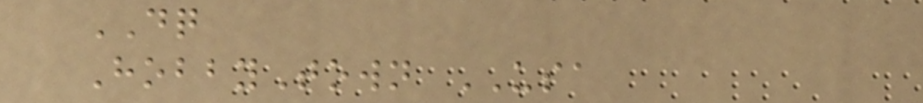DQ
HobbyTown USA
